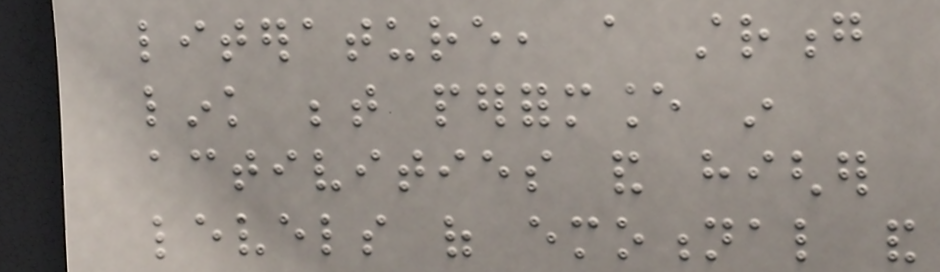literature, a strong
link between performance in
activities and higher
levels of emotional and
